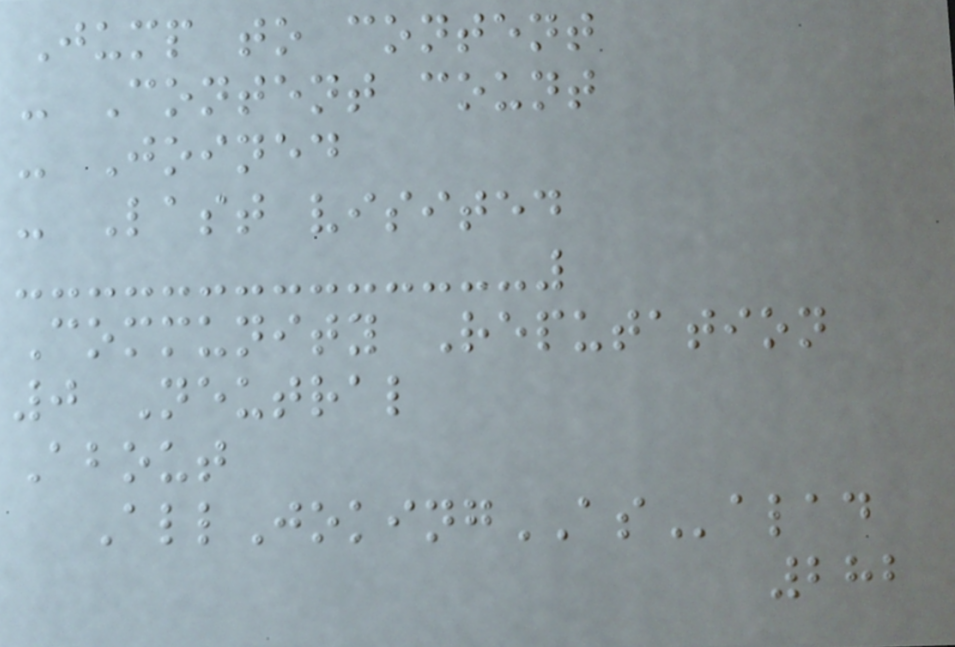Jump to content
- Content count
- Joined
- Last visited
Community Reputation
0 Neutral
About
AllJokingASalad
282
